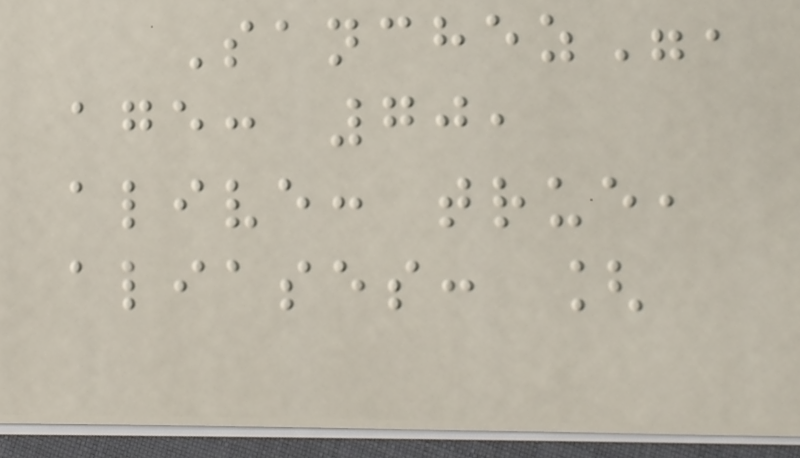Sanchez",
age: 70,
alive: true,
aliases: [
